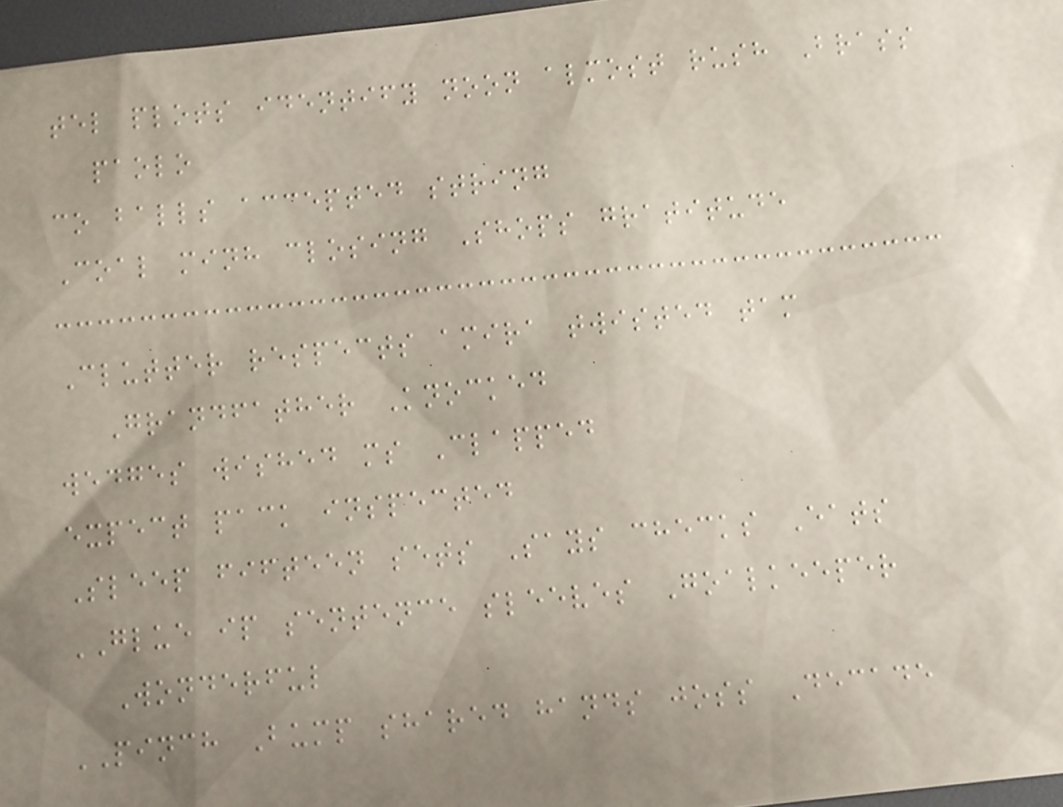tel plots identify noon almost rush Brass
paolo
co balls accepted string
Coal minh closing Shops gratitude
Clutter respects amira twisted tam
Grandfather Knocked
wedges wished ms Clapped
expect pack inspected
Sleep fifteen sets Says checks Eats
GLUE ip sentence sleeves Goalkeeper
Wonderful
PINCH Bump shared hands joss Decade
